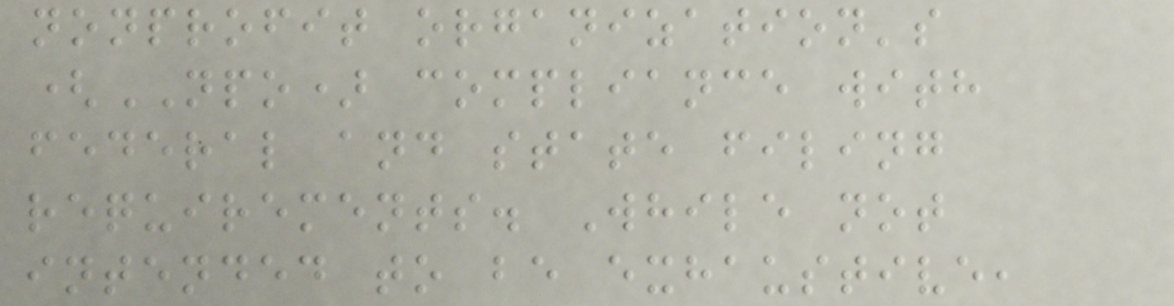nonprofit organization's
(NPO) compliance with
federal and state filing
requirements. While not
intended to be exhaustive,
